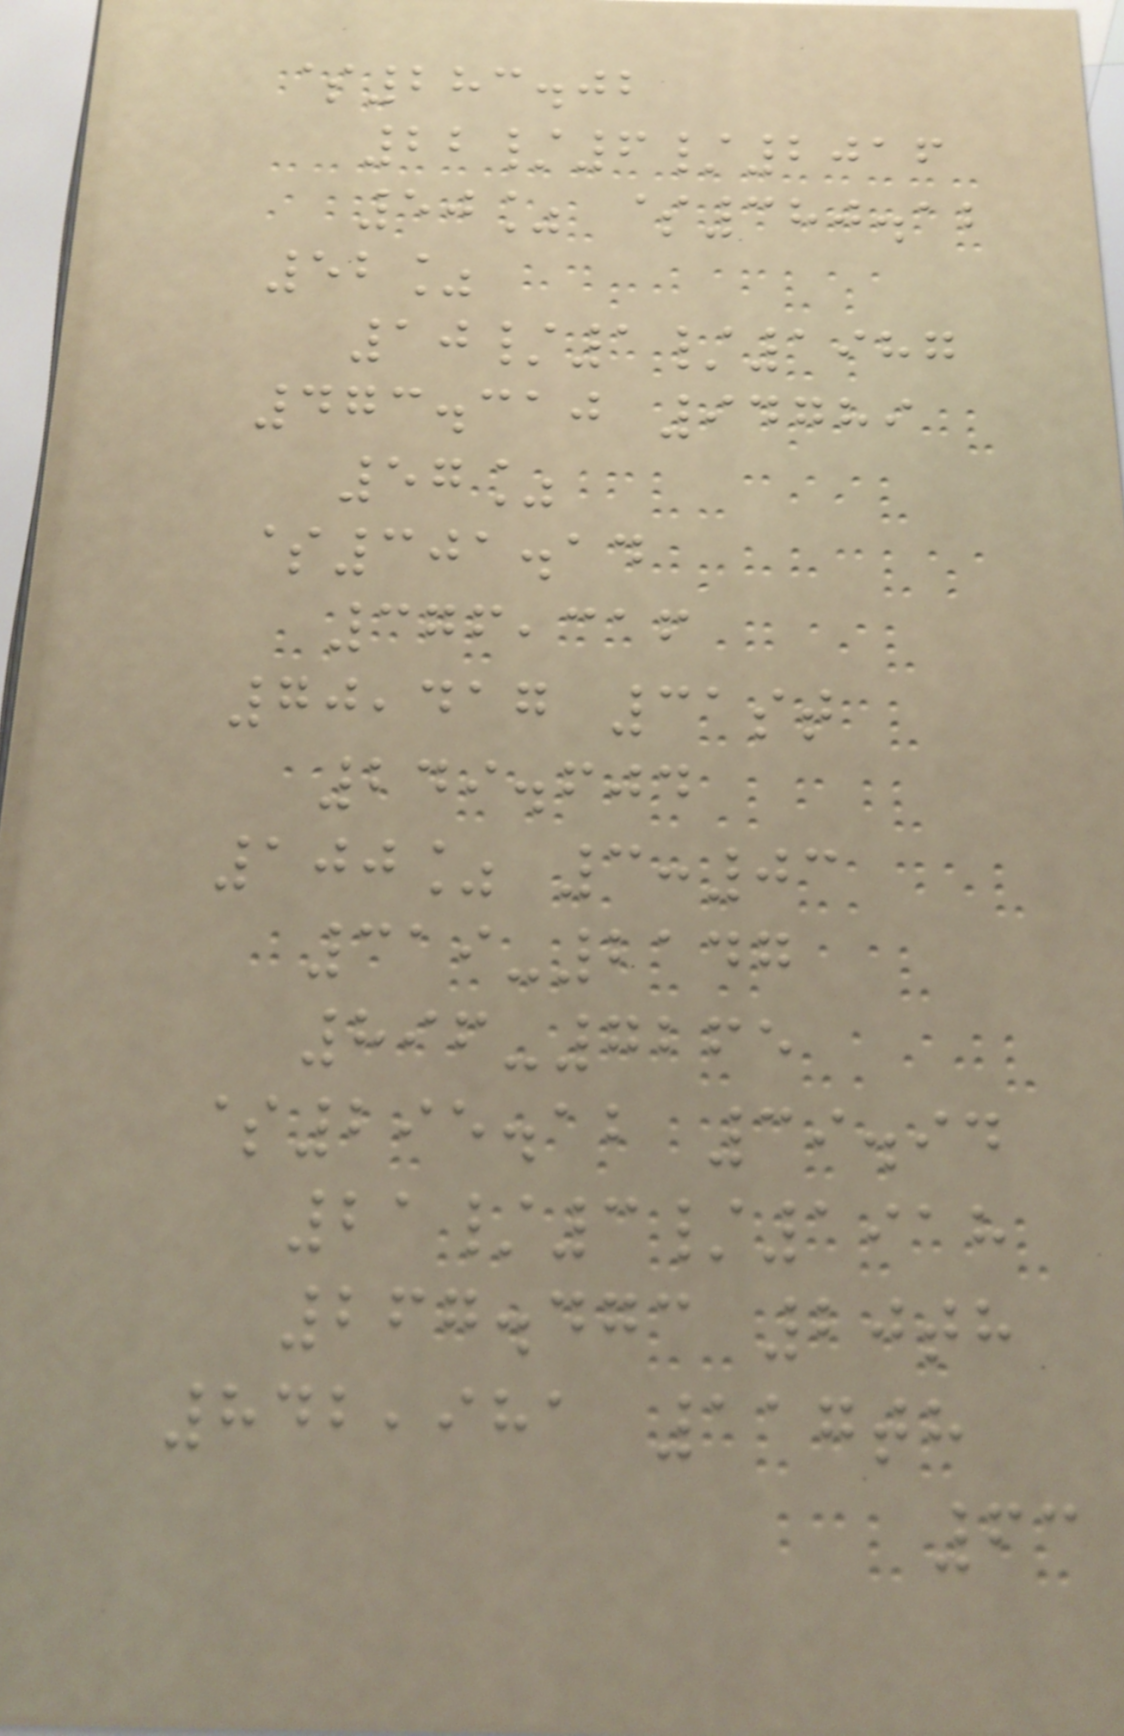$283.02
22/6/2016
50% $380.12
52%
10/1/1987
473.310 94789
57%
$301.14
376,316
70,417 31st
249.604
100% 3:03
319-2147
896-7265
$295.12 39.94
21/3/1918
267.473 20th
842,981 117th
63
